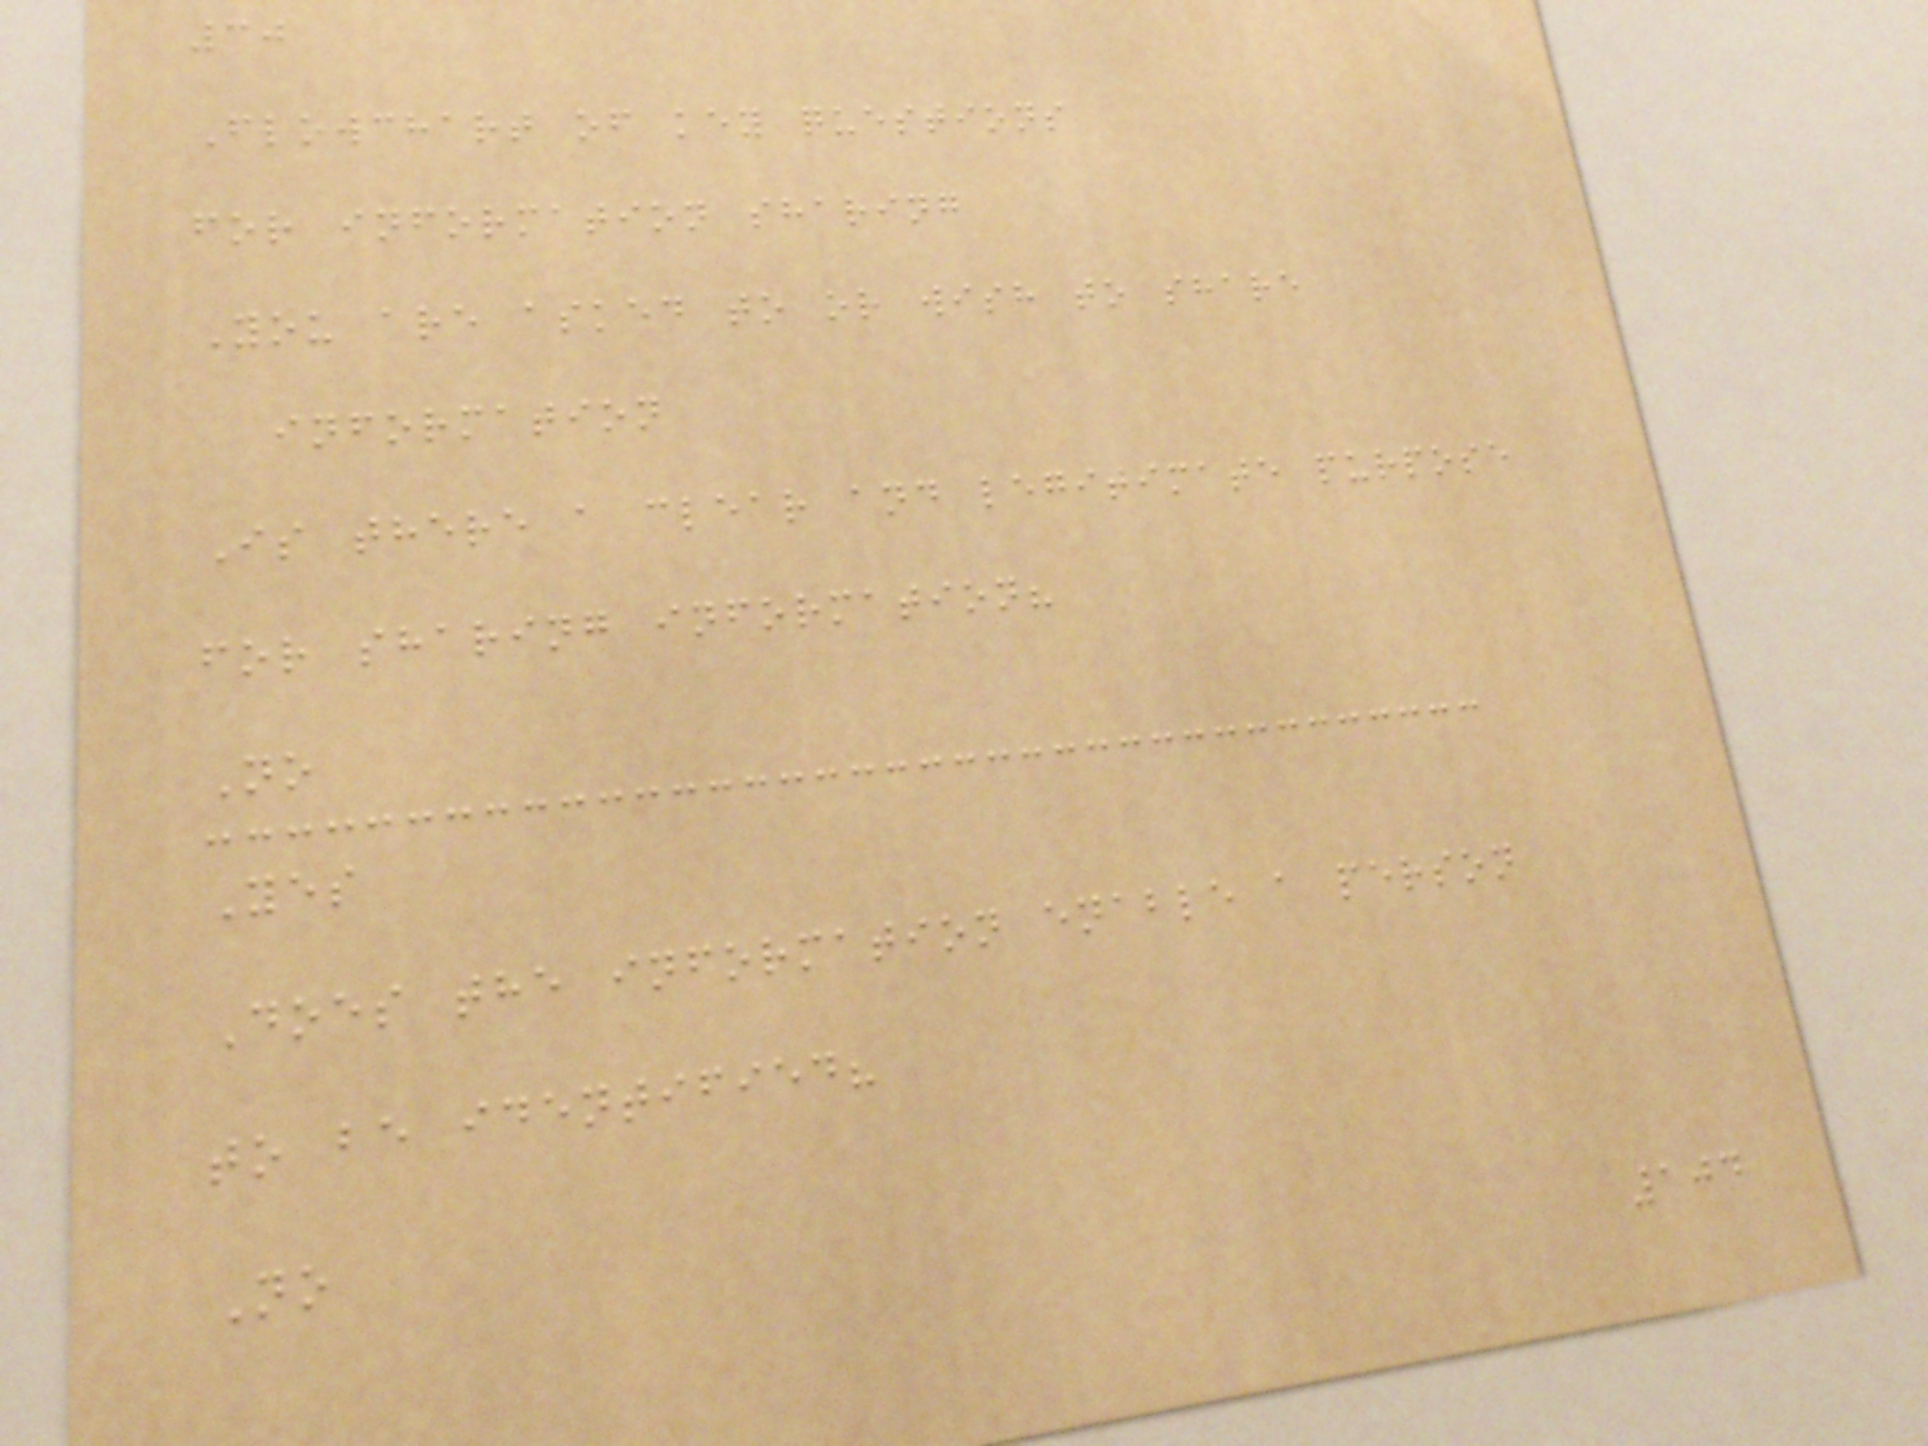30
Flowchart of key questions
for information sharing
You are asked to or wish to share
information
Is there a clear and legitimate purpose
for sharing information?
No
Yes
Does the information enable a person
to be identified?
No
104
